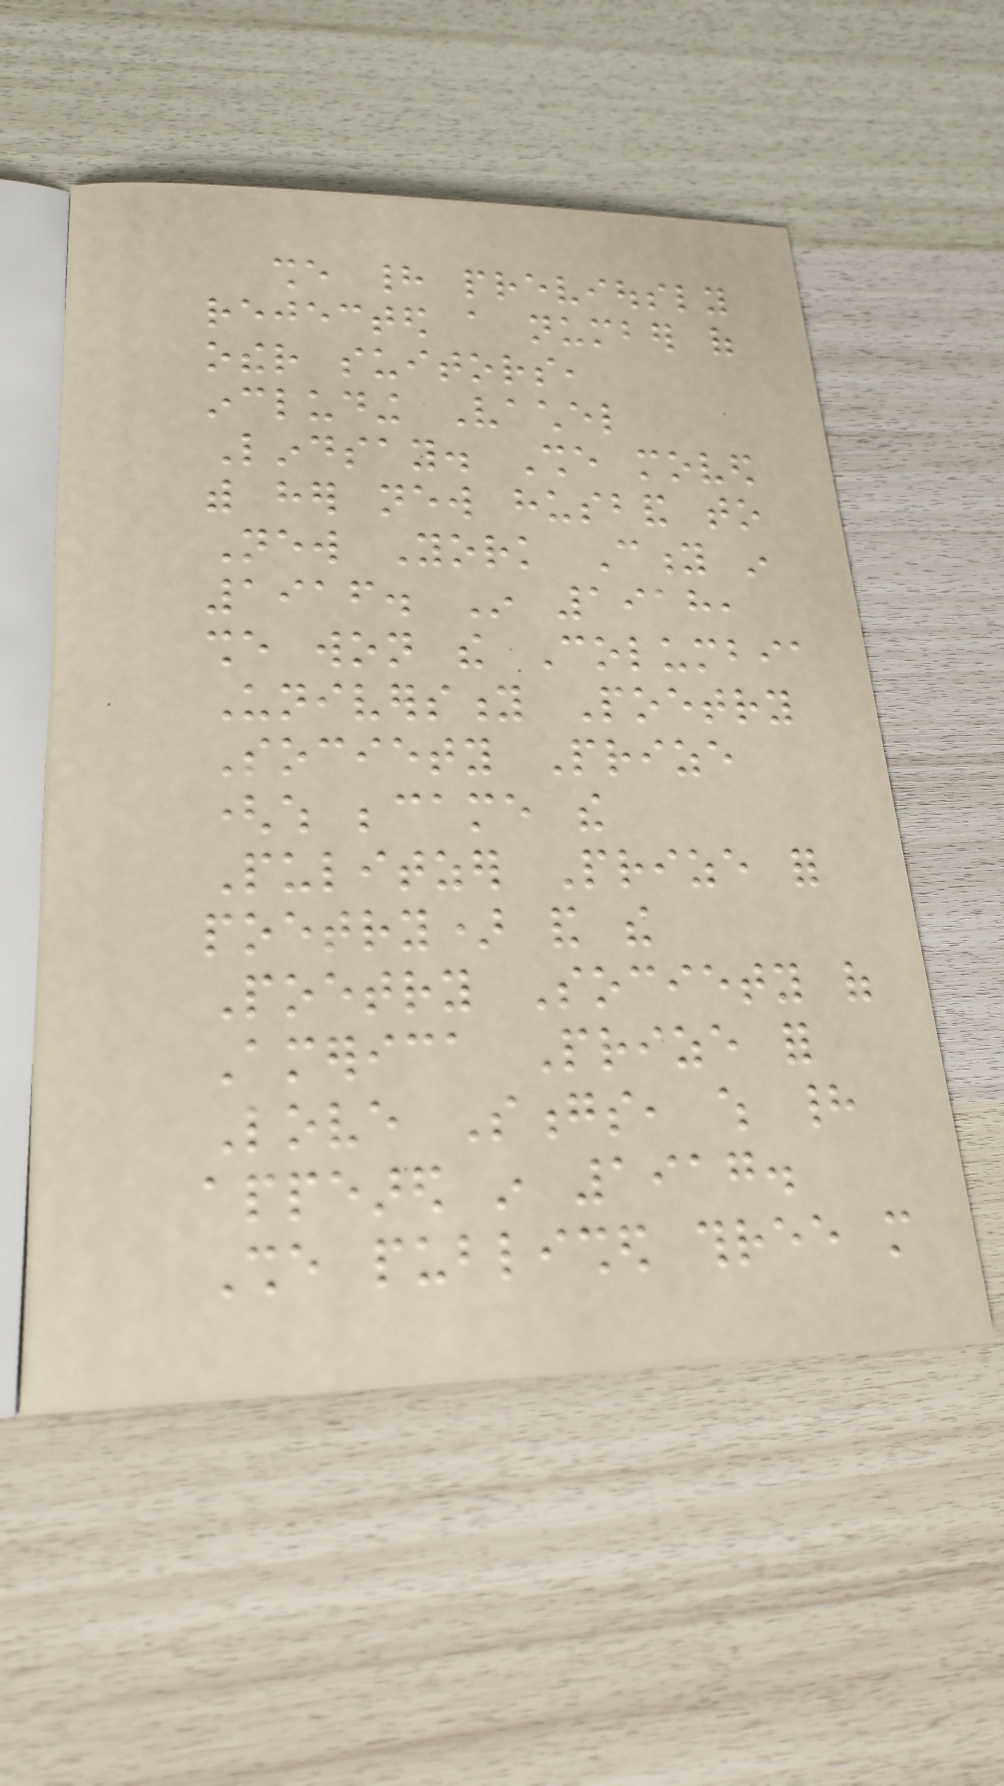she had previously
rejected a number of
other suitors,
including Vachel
Lindsay. She moved
with her new husband to
New York City in
1916. In 1918,
she won the Columbia
University Poetry
Society Prize
(which became the
Pulitzer Prize for
poetry) and the
Poetry Society of
America Prize for
Love Songs, which had
appeared in 1917.
She published three more
